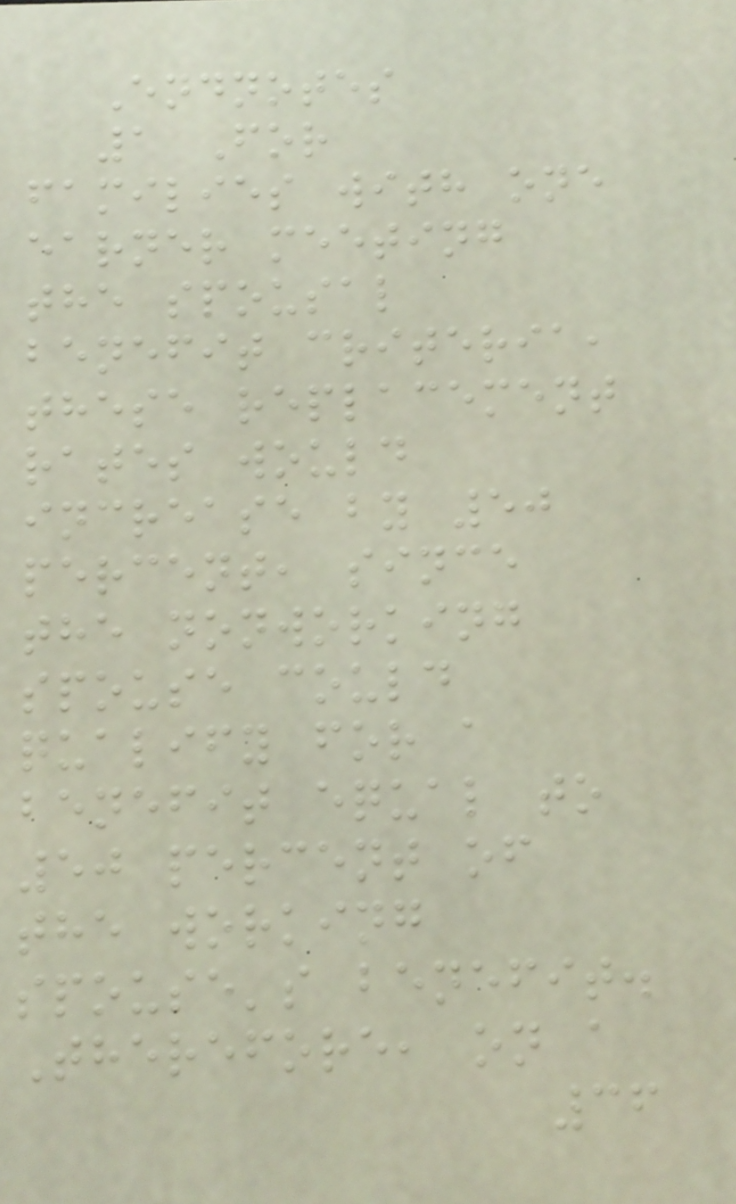Endnotes
1 For
families with one
earner meeting
the spousal
benefit criteria,
these replacement
rates would
increase by 50
percent, since
the nonworking
spouse could
qualify for a
benefit equal to
50 percent of
the working
spouse's benefit.
Therefore, on a
36
